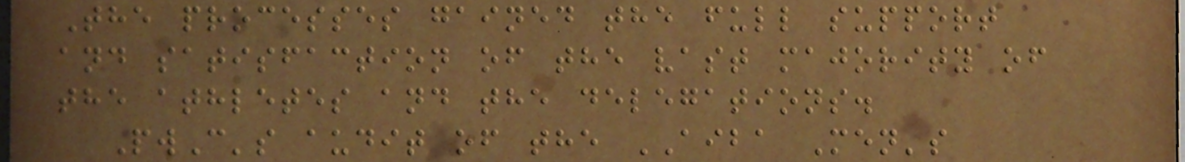The processes gained the full support
and satisfaction of the vast majority of
the athletes and the delegations.
PwC's audit of the AIBA Men's
